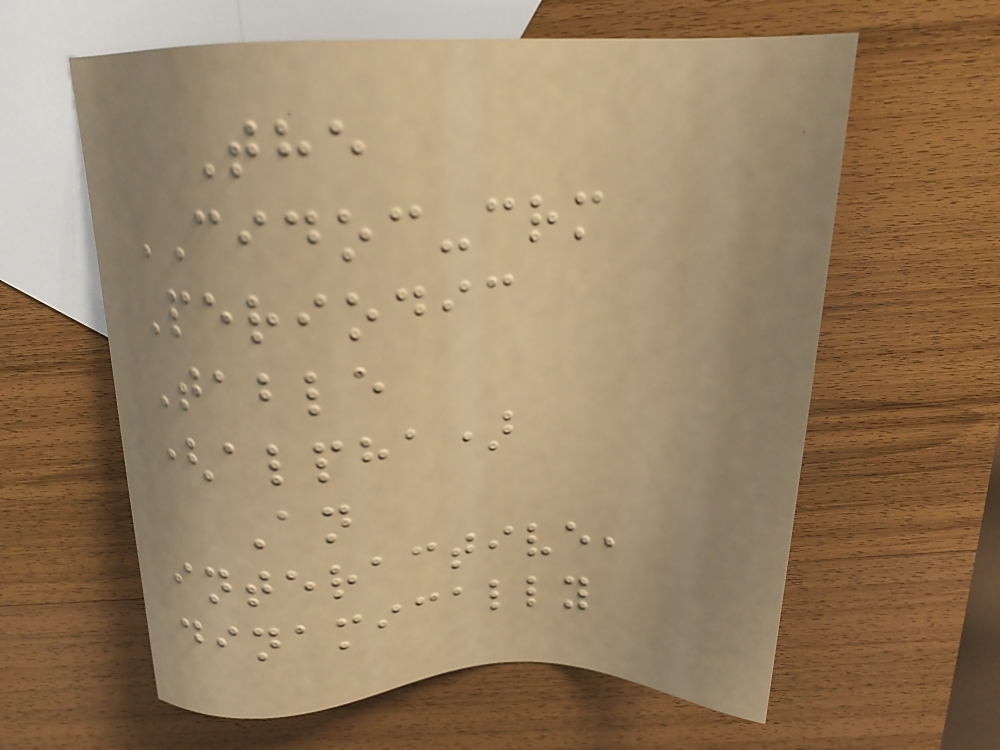The
CIDOC-crm
Periodic
Table
(alpha)
An
interactive,
dinamically
